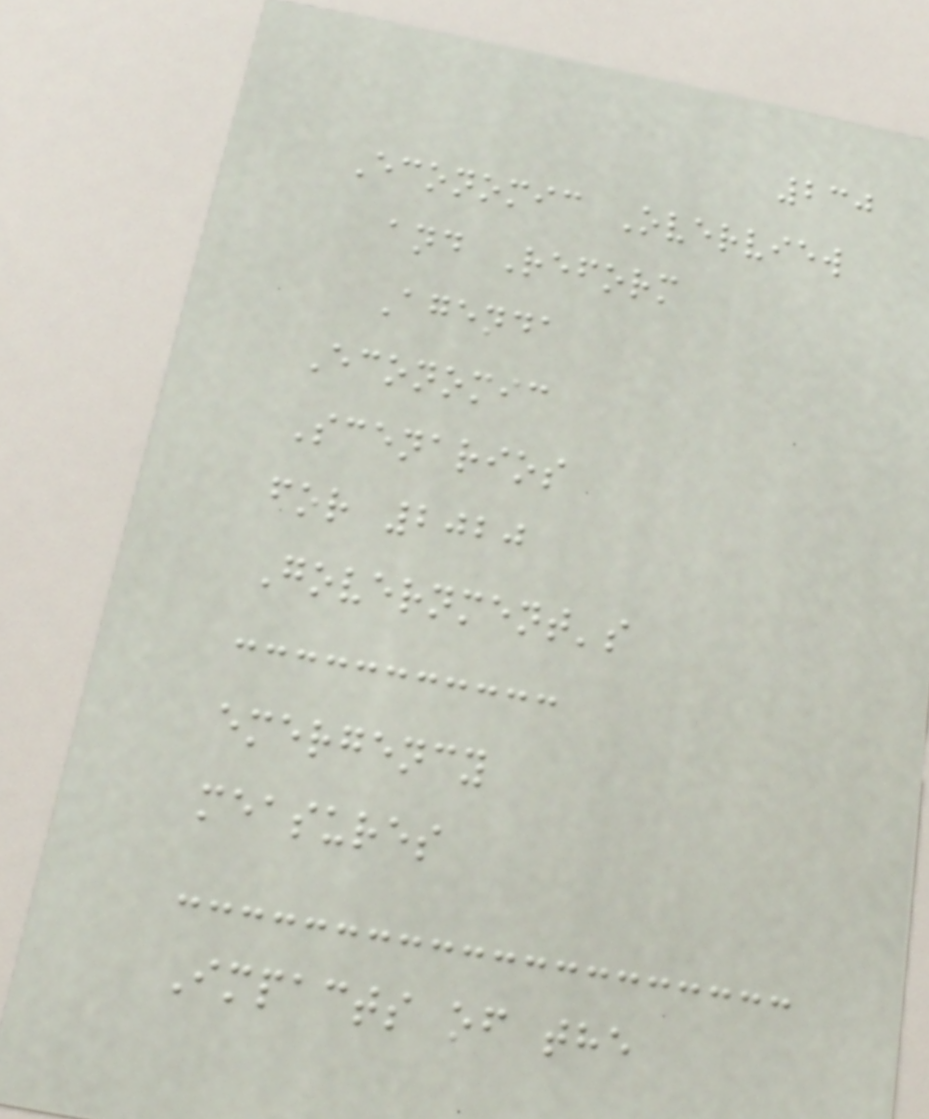230
Economic Overview
and Reform
Agenda
Economic
Scenarios
for 2020
Government's
emergency
measures
Impacts of the
